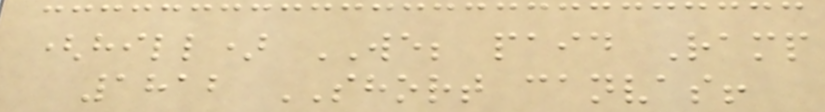(hill) WE; paid Ramp
1812 SHORT canvas!
